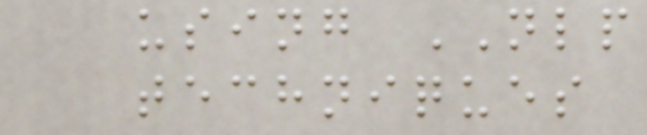using NLP
techniques
